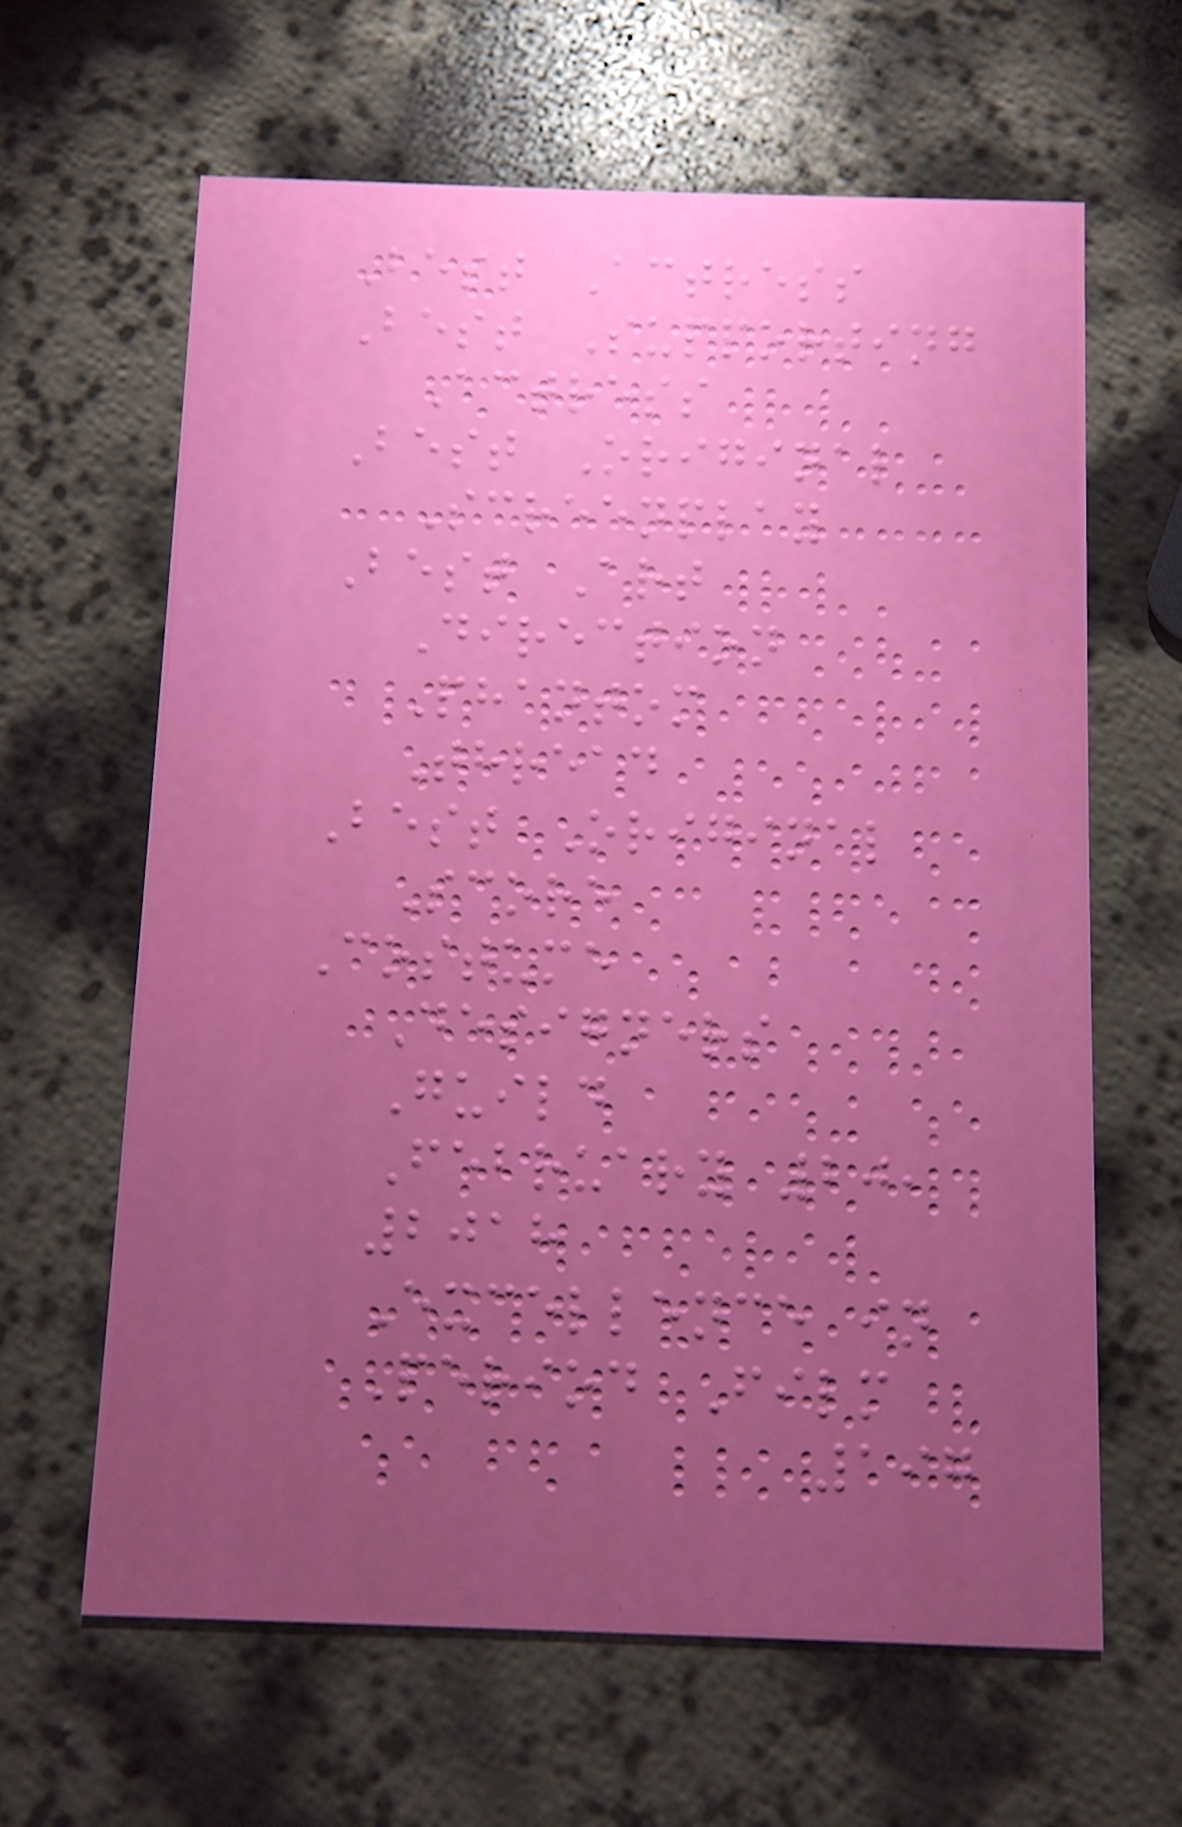Best Actress
Best Supporting
Actress
Best Original
Screenplay
Best Art
Direction
Phantom
Thread
Best Original
Score
Costume
Designers
Guild
February 20,
2018
Excellence in
Period Film
197
